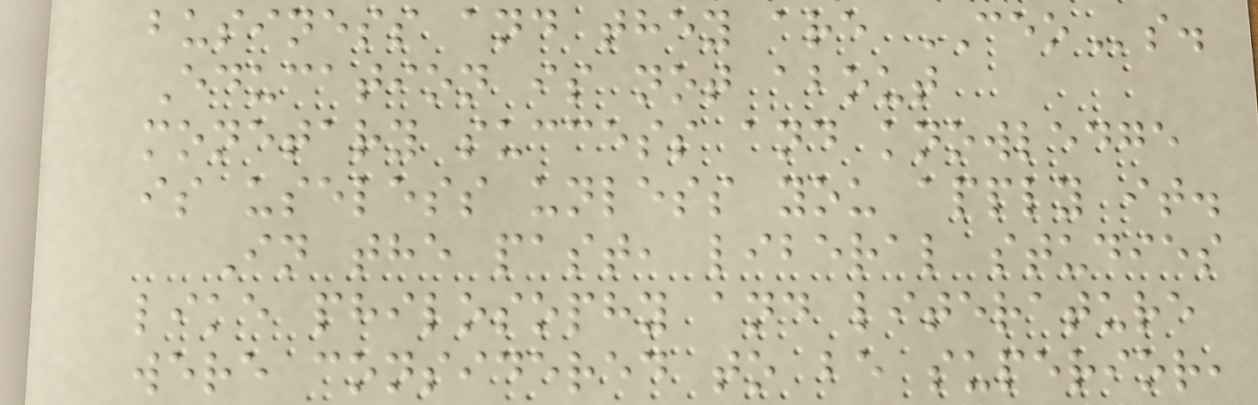business and they are CEOs.
Education is not about
monetary success and knowledge
is useless unless you apply it.
In the past, liberal studies
like philosophy and literature
were considered to be superior,
